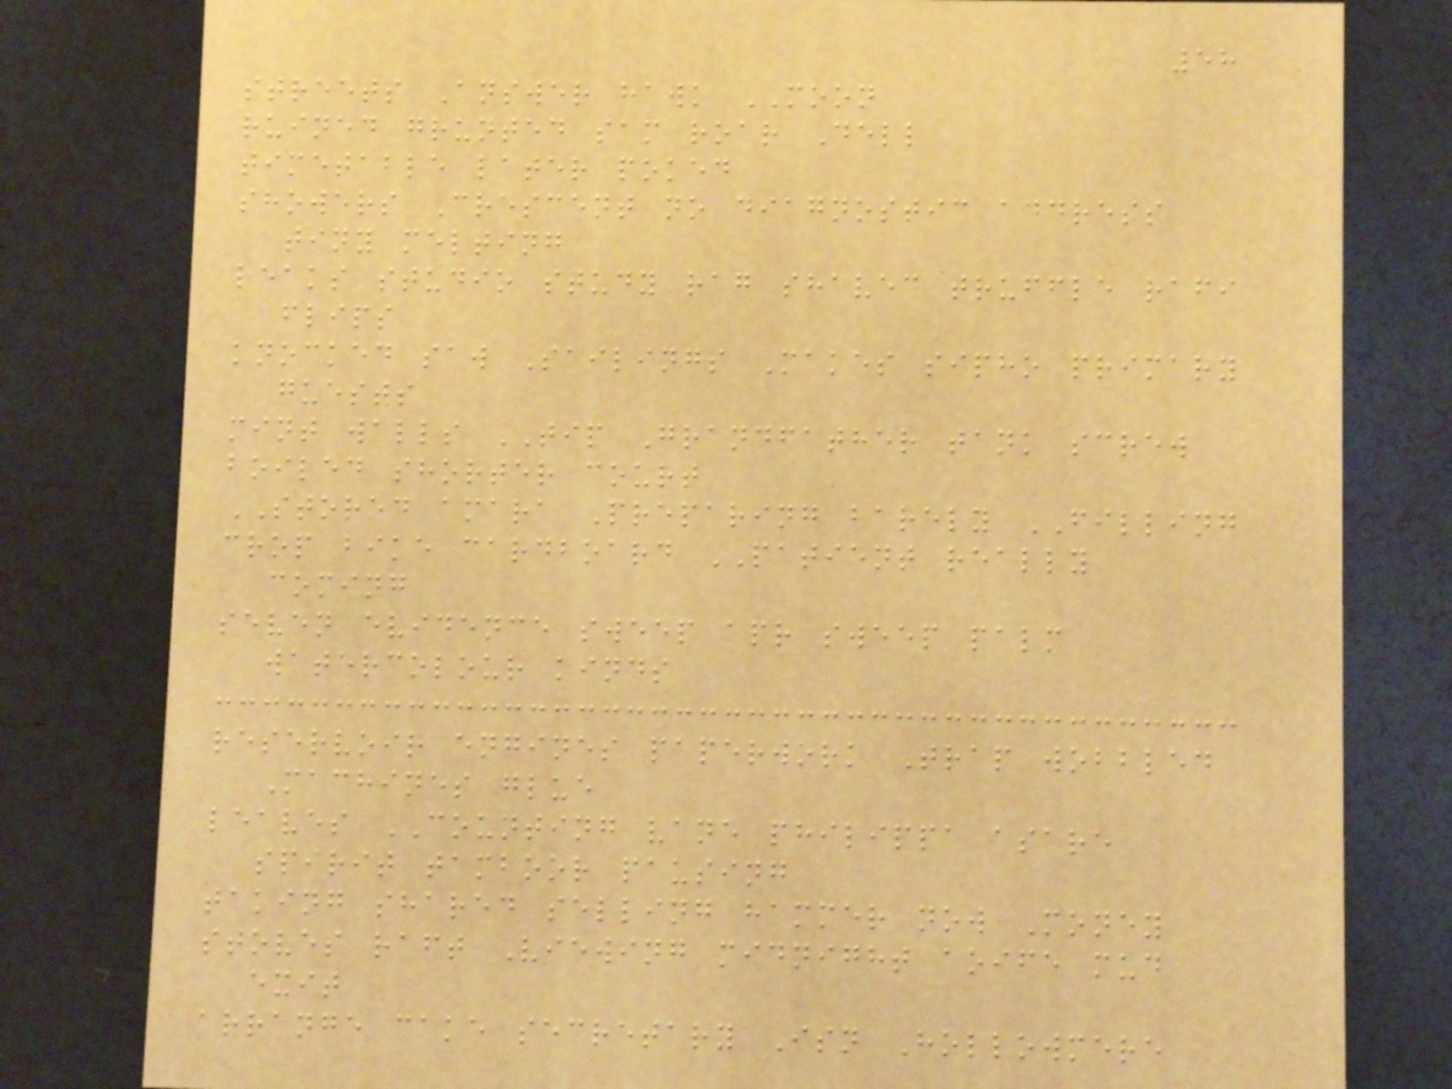58
streets Answer hawk MOON
ruined grunted sam roar Dell
timetable later poked
showers Crescent no diagnostic address
tiny melting
leaks studio study rag shaved truffle rafi
flips
knocked saw Sailings Makes sipho primary
guests
mint walls TIP Grandfather tank screw
boiled shorter court
STORED amara Preparing barely FILLING
crop bike cardboard PATIENT really
coming
seven evidence sweep apr sweep palm
watercolour kinds
reservoir engines paperwork Trap wobbled
Machines glue
leaves COUNTING vane philippa asare
spirit tamboor pausing
taking shared selling hammer now Money
stoves raft Viewing midnight aoife mud
exit
arrange cake secretary Isn Hollowmere
